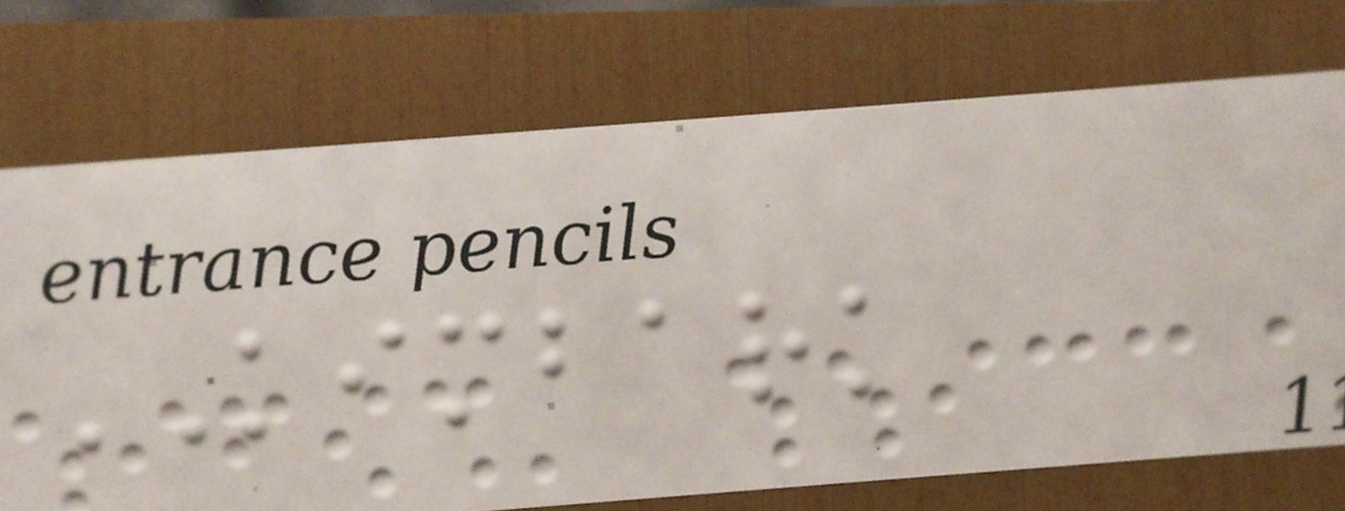KIMBARK
